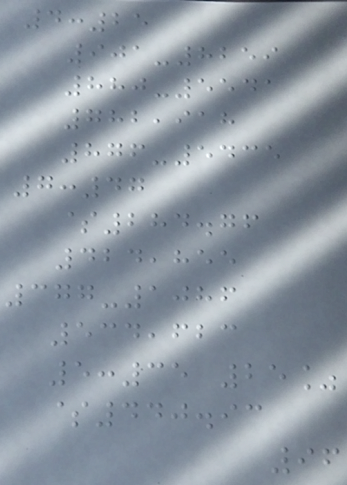4:25
901-8259
880-5541
782,918
876-5435
7:47
$284.76
424,855
377-1086
534,623
5:35 25%
$440.93
96
